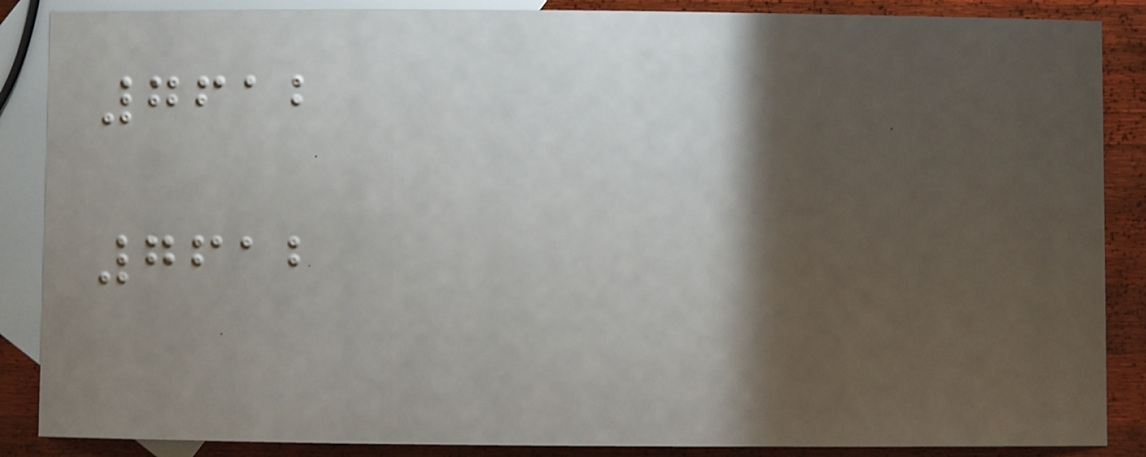7612
7612
